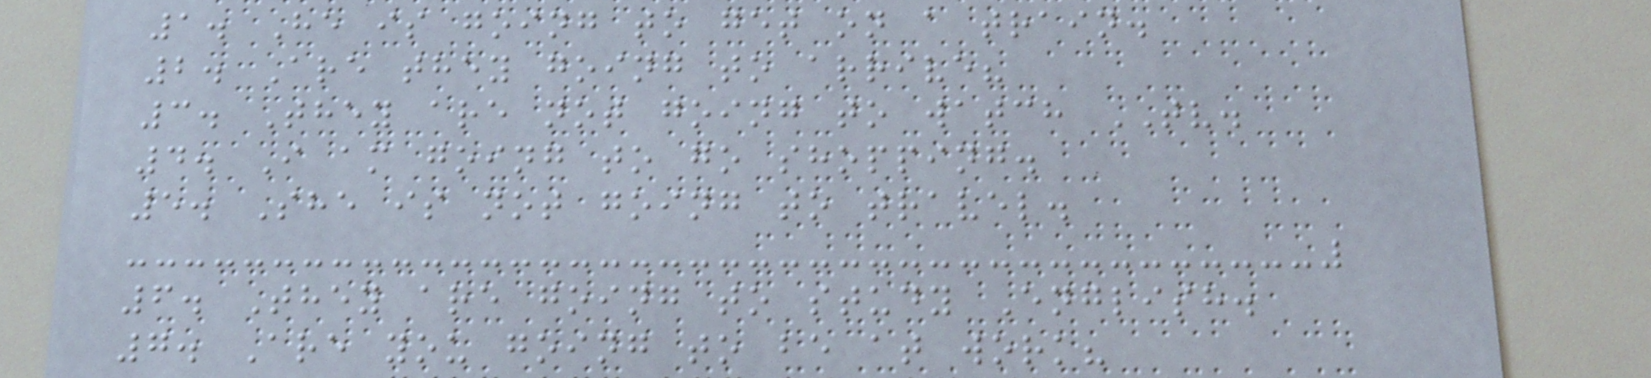1. He is going to get on a train.
2. Are they going to arrive?
3. They are not going to watch TV.
4. I am going to go shopping.
5. She is not going to travel.
6. They are going to study English.
7. Are you going to be at work?
